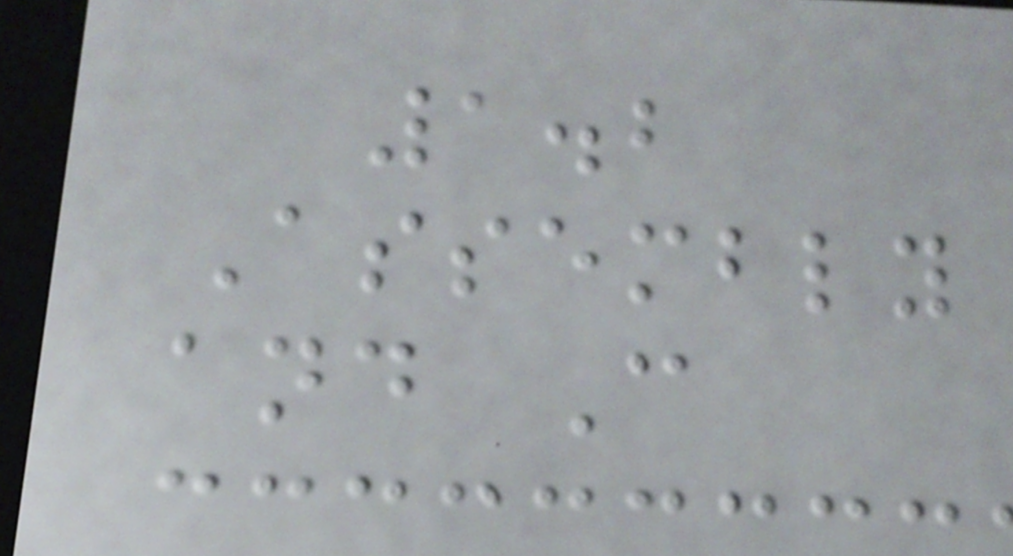1.2
Assembly
and C
